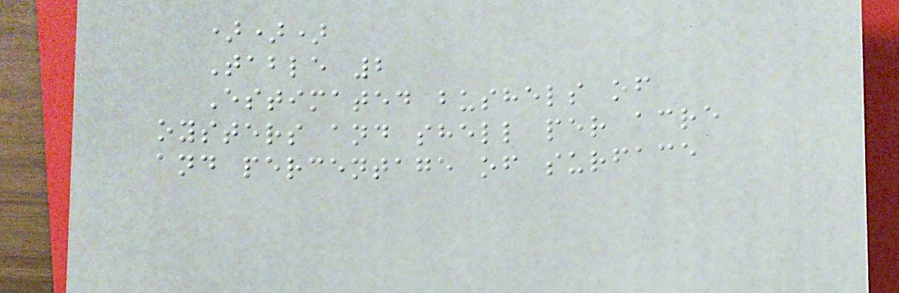)))
Table 2
Estimated bushels of
oysters and shell per acre
and percentage of surface
